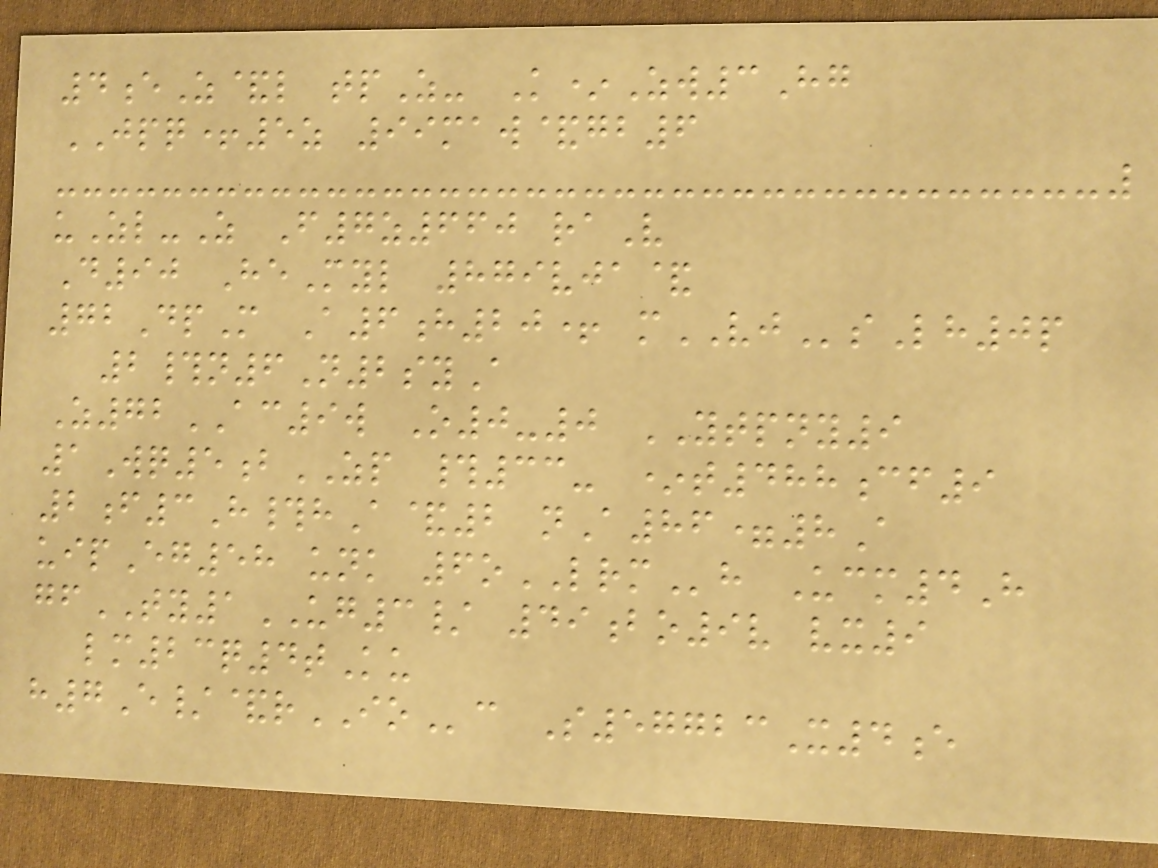4eZ&l tpZ- K*Zw3Hg
JPQ+5z 99maw&gb6
uZl-Z F7z660 raV
D90 HeMyl 879vja&
72DpM A6h20+ mVJsLh0p
2#n6N2syA
Z72AC9w O0-0 YTPNY9
1Wq5bZP #33- *t488cf9
2f3H#hA&2 nA86=8A
uipEg58 unk 6oLRMh Ucm4H
gfTY1UG3/ 49bo9v vx9
lm23q4tKu
h7E/&rIOc S57723X4e
